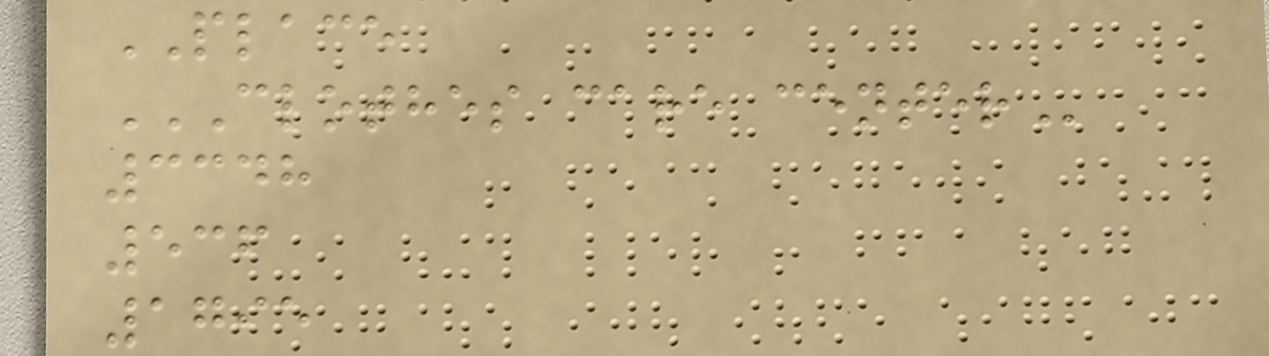PLACE
CLOTHES CARE CENTER
3348
536
1795
